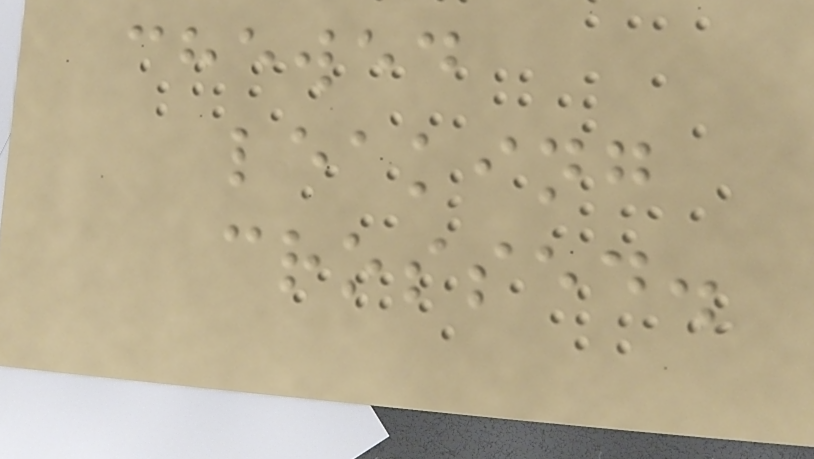chewed
leaking
crossed.
